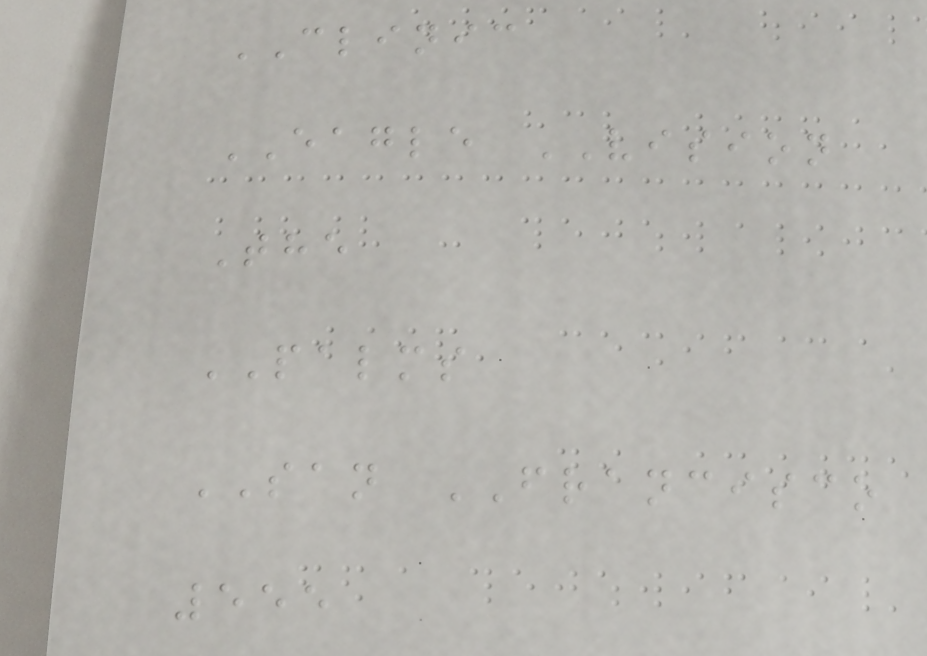CLINIC
EAGLE VISION
The
PALMS
SAN FRANCISCO
555
